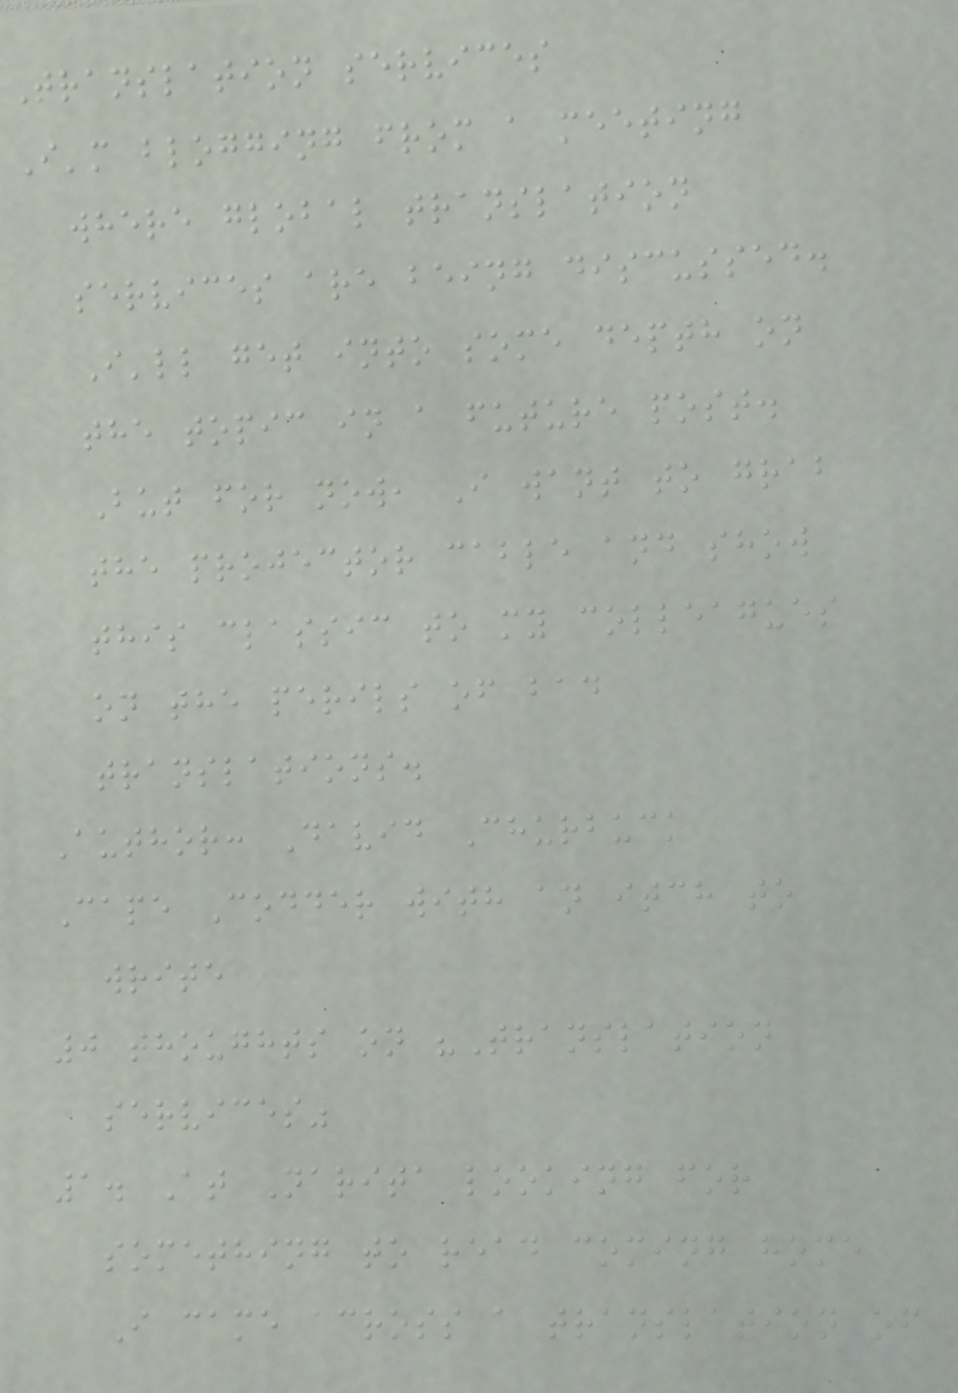Translation services
I'm blogging from a meeting
where global translation
services are being discussed.
I'll get into some depth on
the topic in a future post.
But for now, I want to grab
the projector cable and show
this classic to my colleagues
on the perils of bad
translations.
Author: David Churbuck
Cape Codder with an itch to
write
0 thoughts on "Translation
services"
1. At Narita looking for
something to read coming home
I came across a translation of
